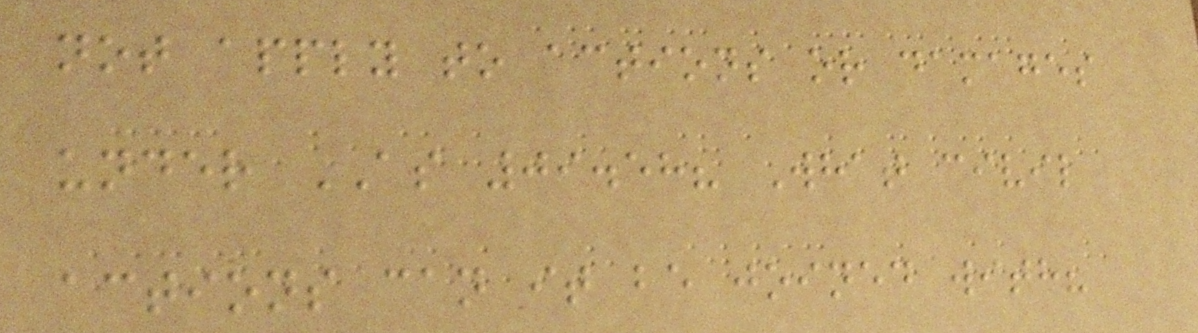not apply to actions or damages
under AS 09.58? What civil
actions can it be joined with?
